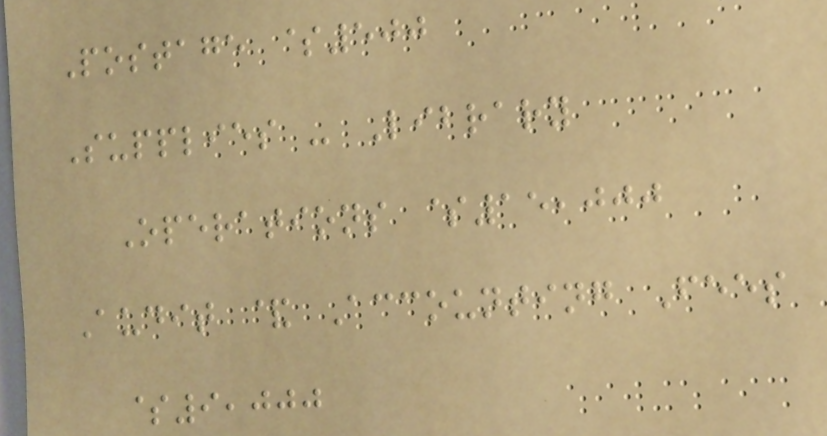Postage $500
Supplies - Library
Operations $15,000
Audit & Accounting Fees
$9,000
